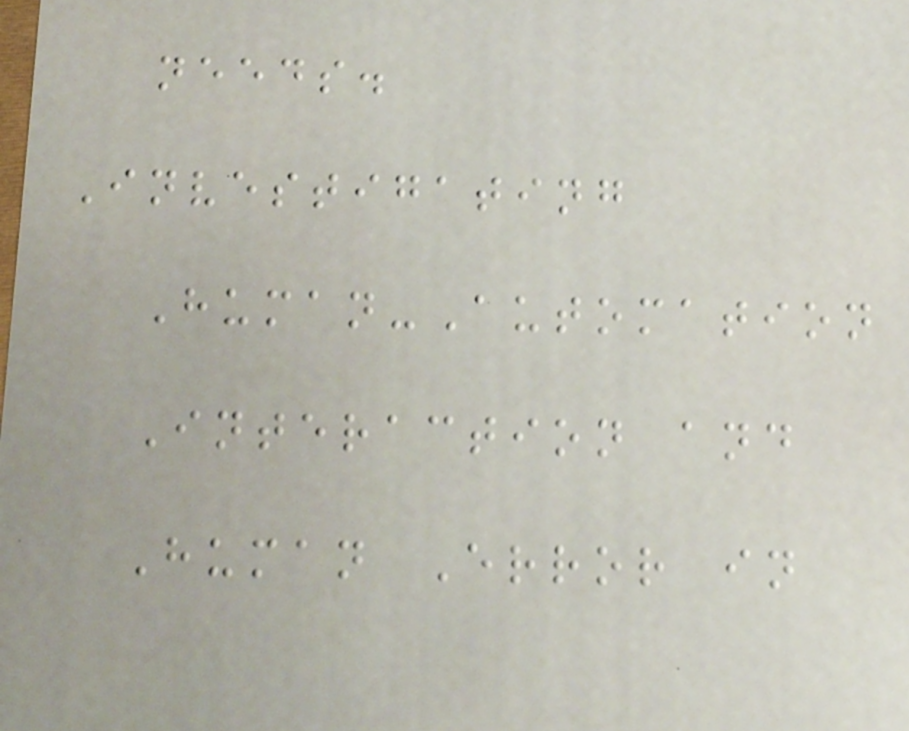needs.
Investigating
Human-Automation
Interaction and
Human Error in
